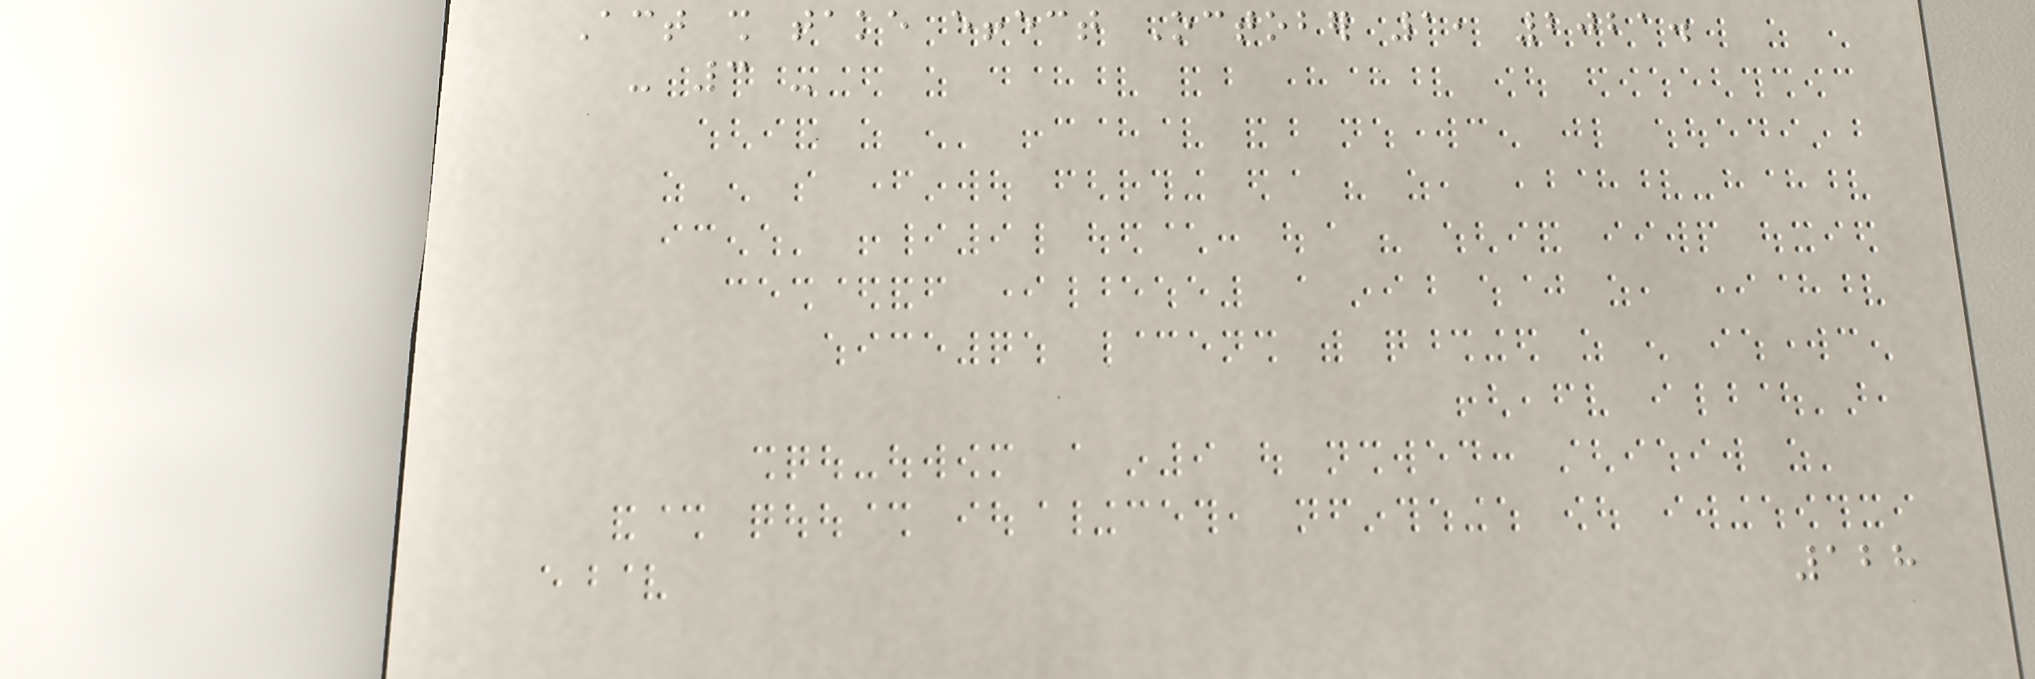Act shall take effect October 1, 2021.
- 3 -
128
